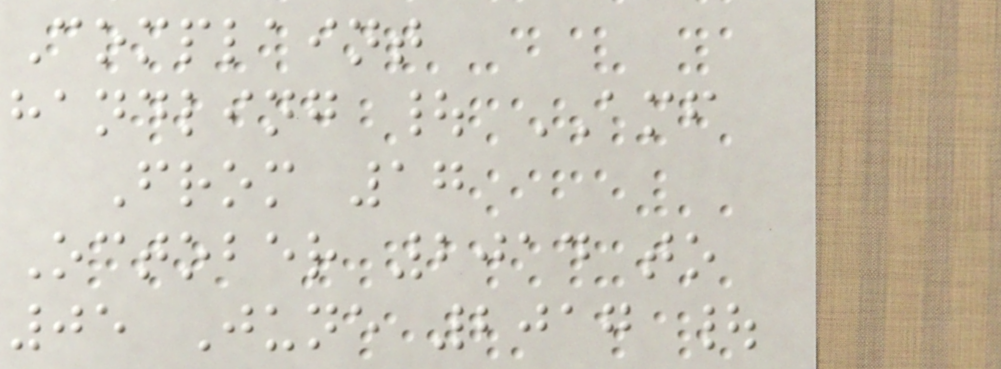Complaint
handling | AMF
From 17
October 2014 to
05 June 2017 |
